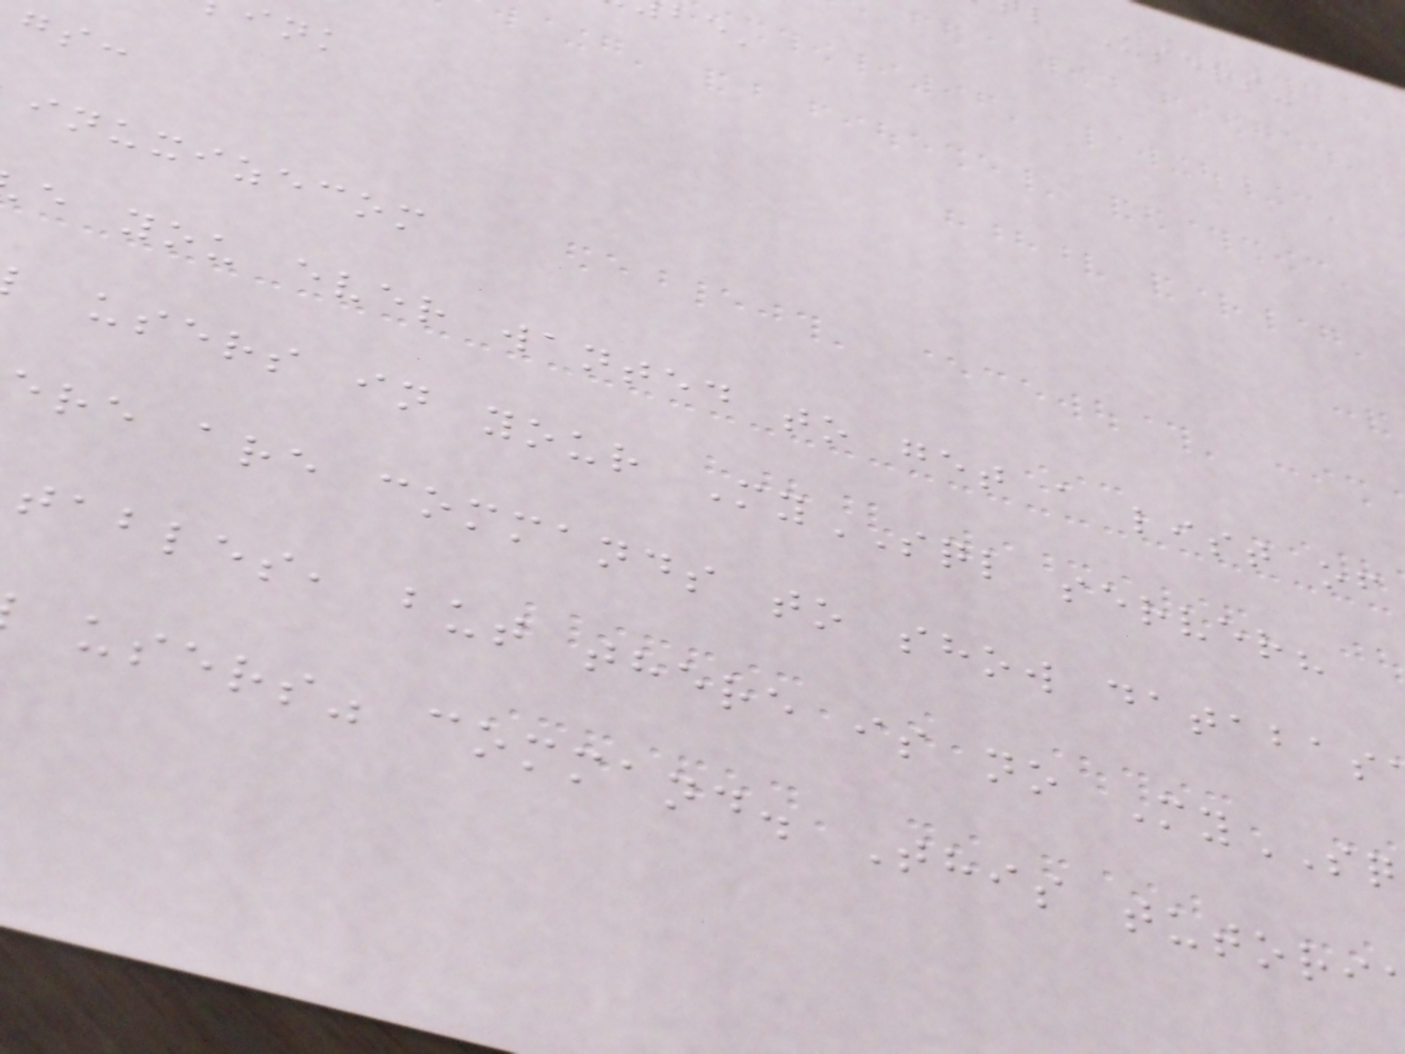inuxizecom
e you ever wanted to get a list of
users in your MySQL server?
ere are commands to show databas
tables, but there is no MySQ
users" command. This tutori
